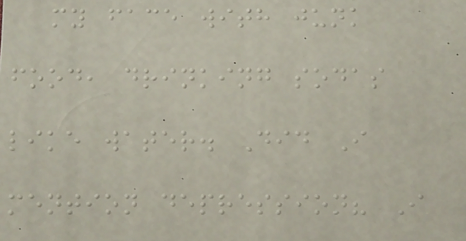my face with junk
food, drinking sodas
like water. Did I
mention depression? I
